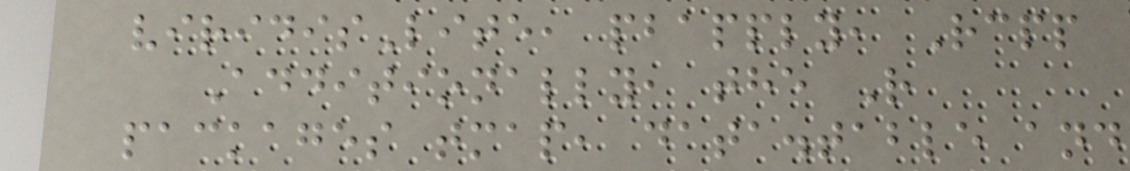viridisLite, pbapply, Rcpp
Additionally, the R
packages tmap, data.table and
